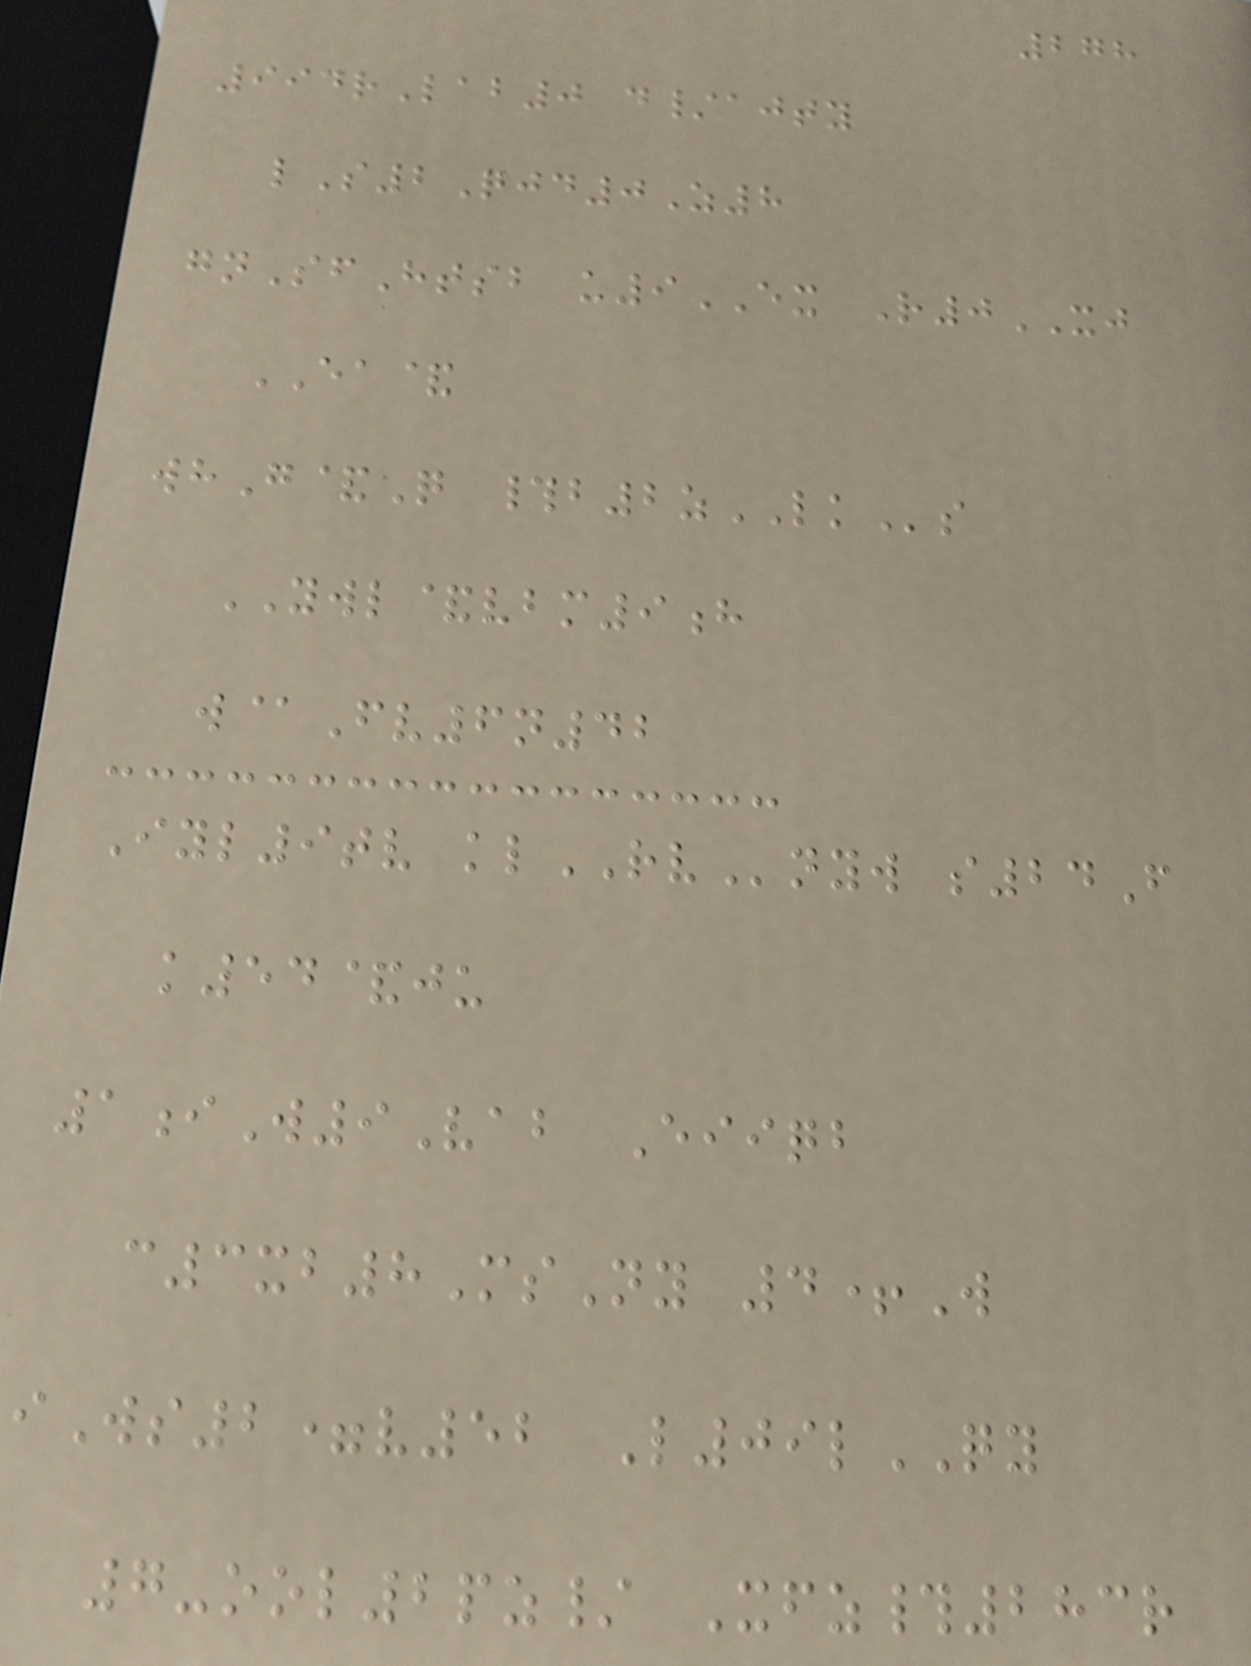278
994rLab0 d/ajty
lS2Qjd0Z8
gnSfHtsb u9EX R0XJ
EA&
whG&Q #b2zLKs
YWL&vbm9h
w@Fv6n42
Iyl9tv klRVnyw s24F
k54&ju
1iW9Vab Eiiqb
c3xb8MsNy 4+W
iWs2=v52 L09lQY
7-ool2pz/ Xfz#283r
